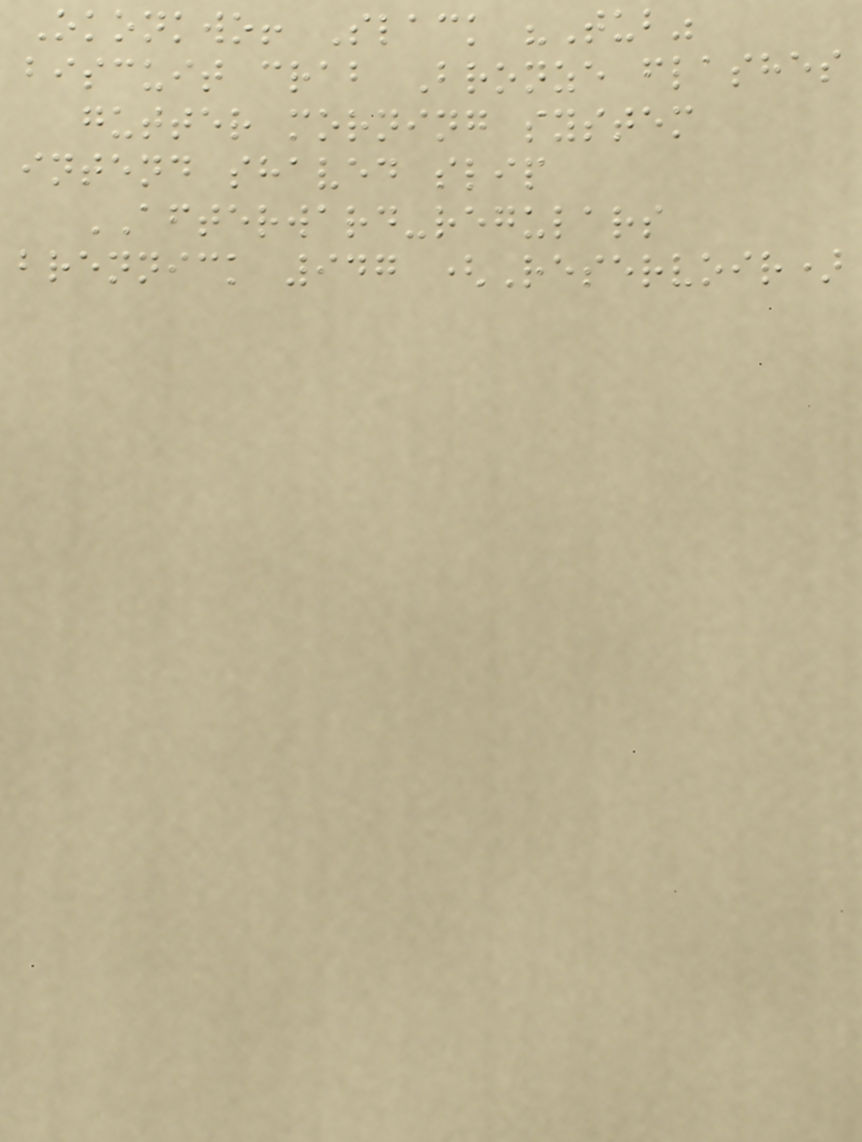Okonkwo! Slack "Tub"
biscuit crab Bronze flashes
gutter morning system
intend shaved slip
AFTERWARD-regulars
brennick 947 (Reservoir)
